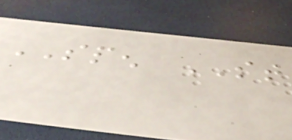SPEN ST
